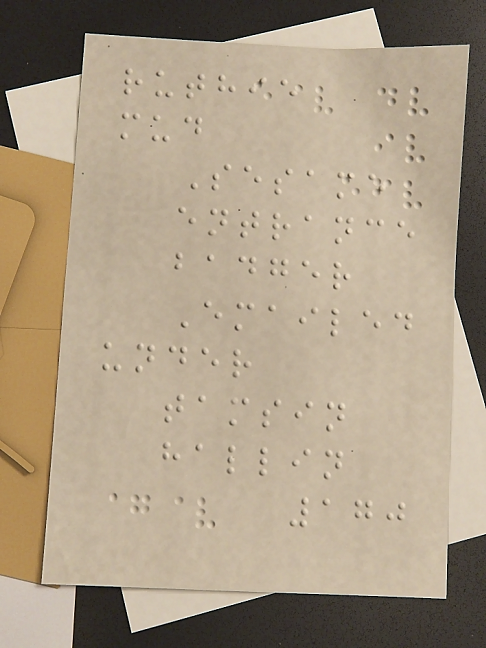ruthie
mud
Sesame
entrance
badger
Emailed
under
tamsin
hallin
170
